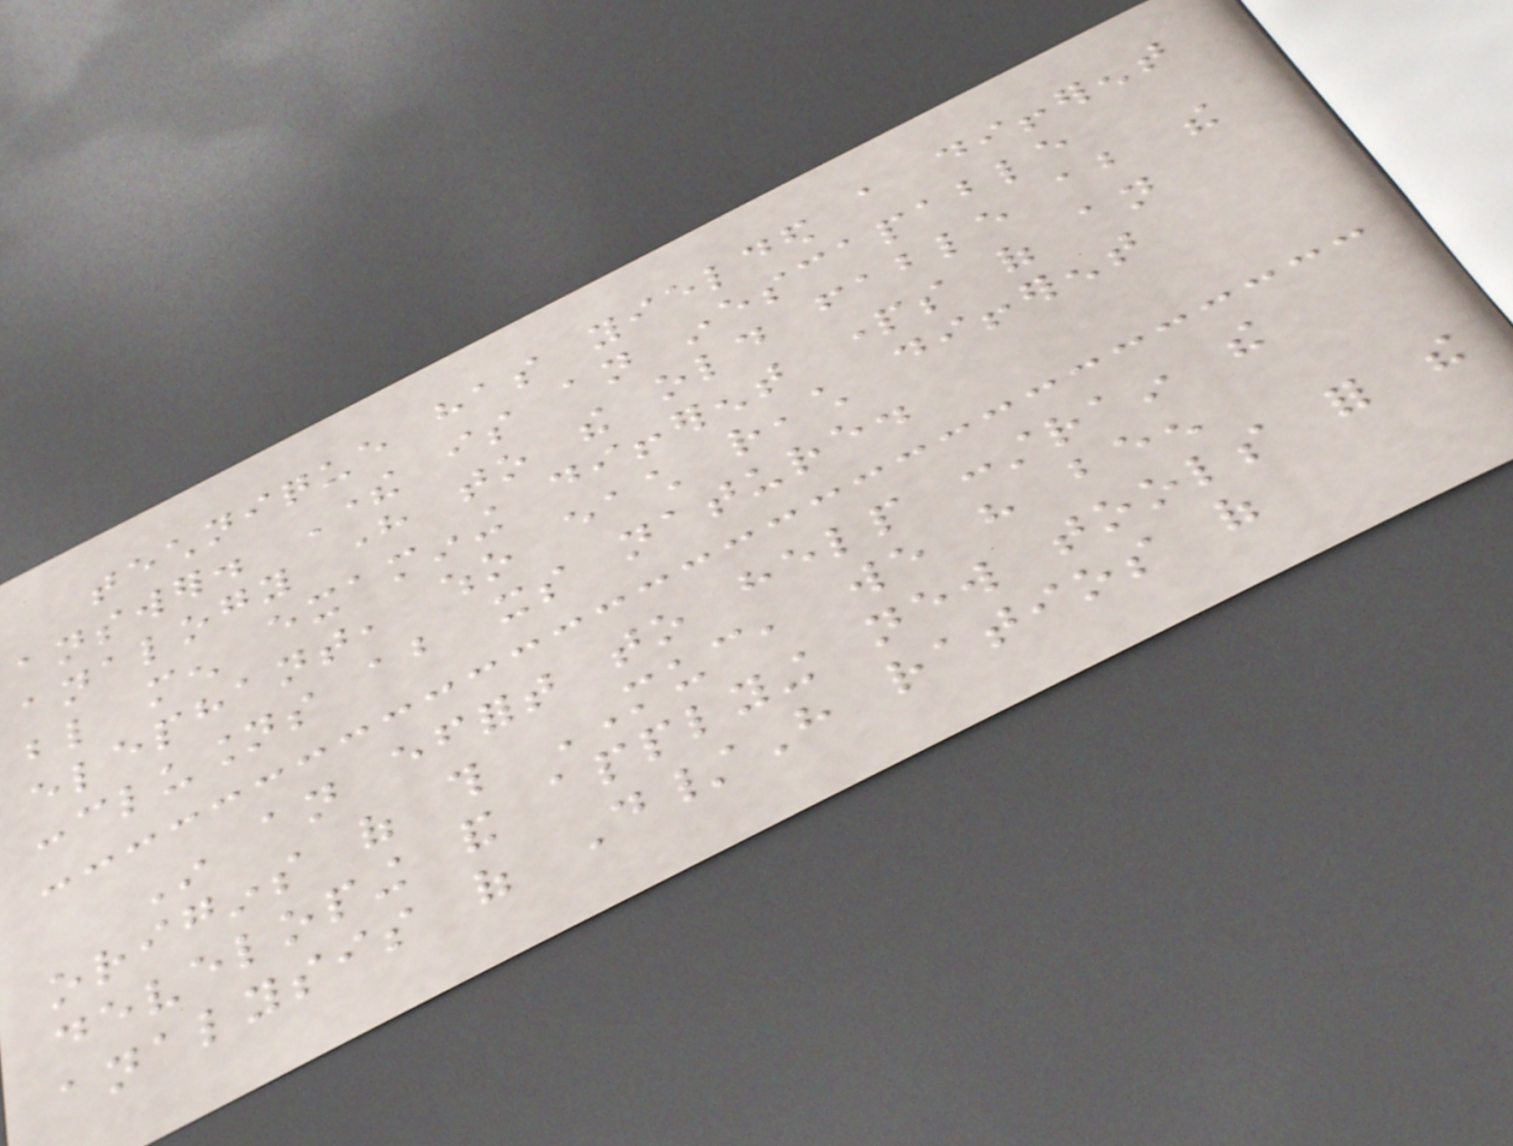technique has yielded a different
answer. There is an inescapable
analogy here to the old fable about the
blind men examining different parts of an
elephant, who each reach different
conclusions about its nature.
In an effort to help constrain the
origins of this MUC, we have been
developing and applying new tools for the
analysis of D/H ratios of
